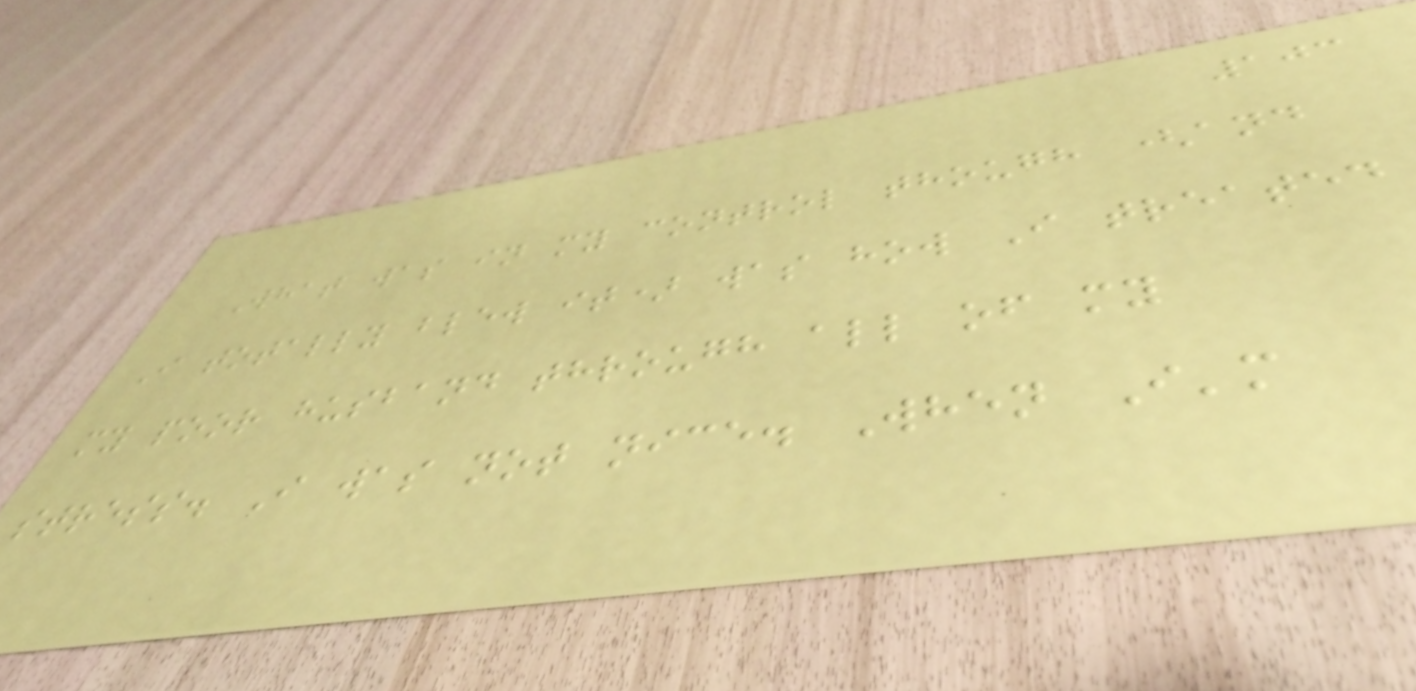103
What was in my control though (and
I totally blew it) was how I treated
my poor husband through all of my
stress. I was not nice. When I'm
